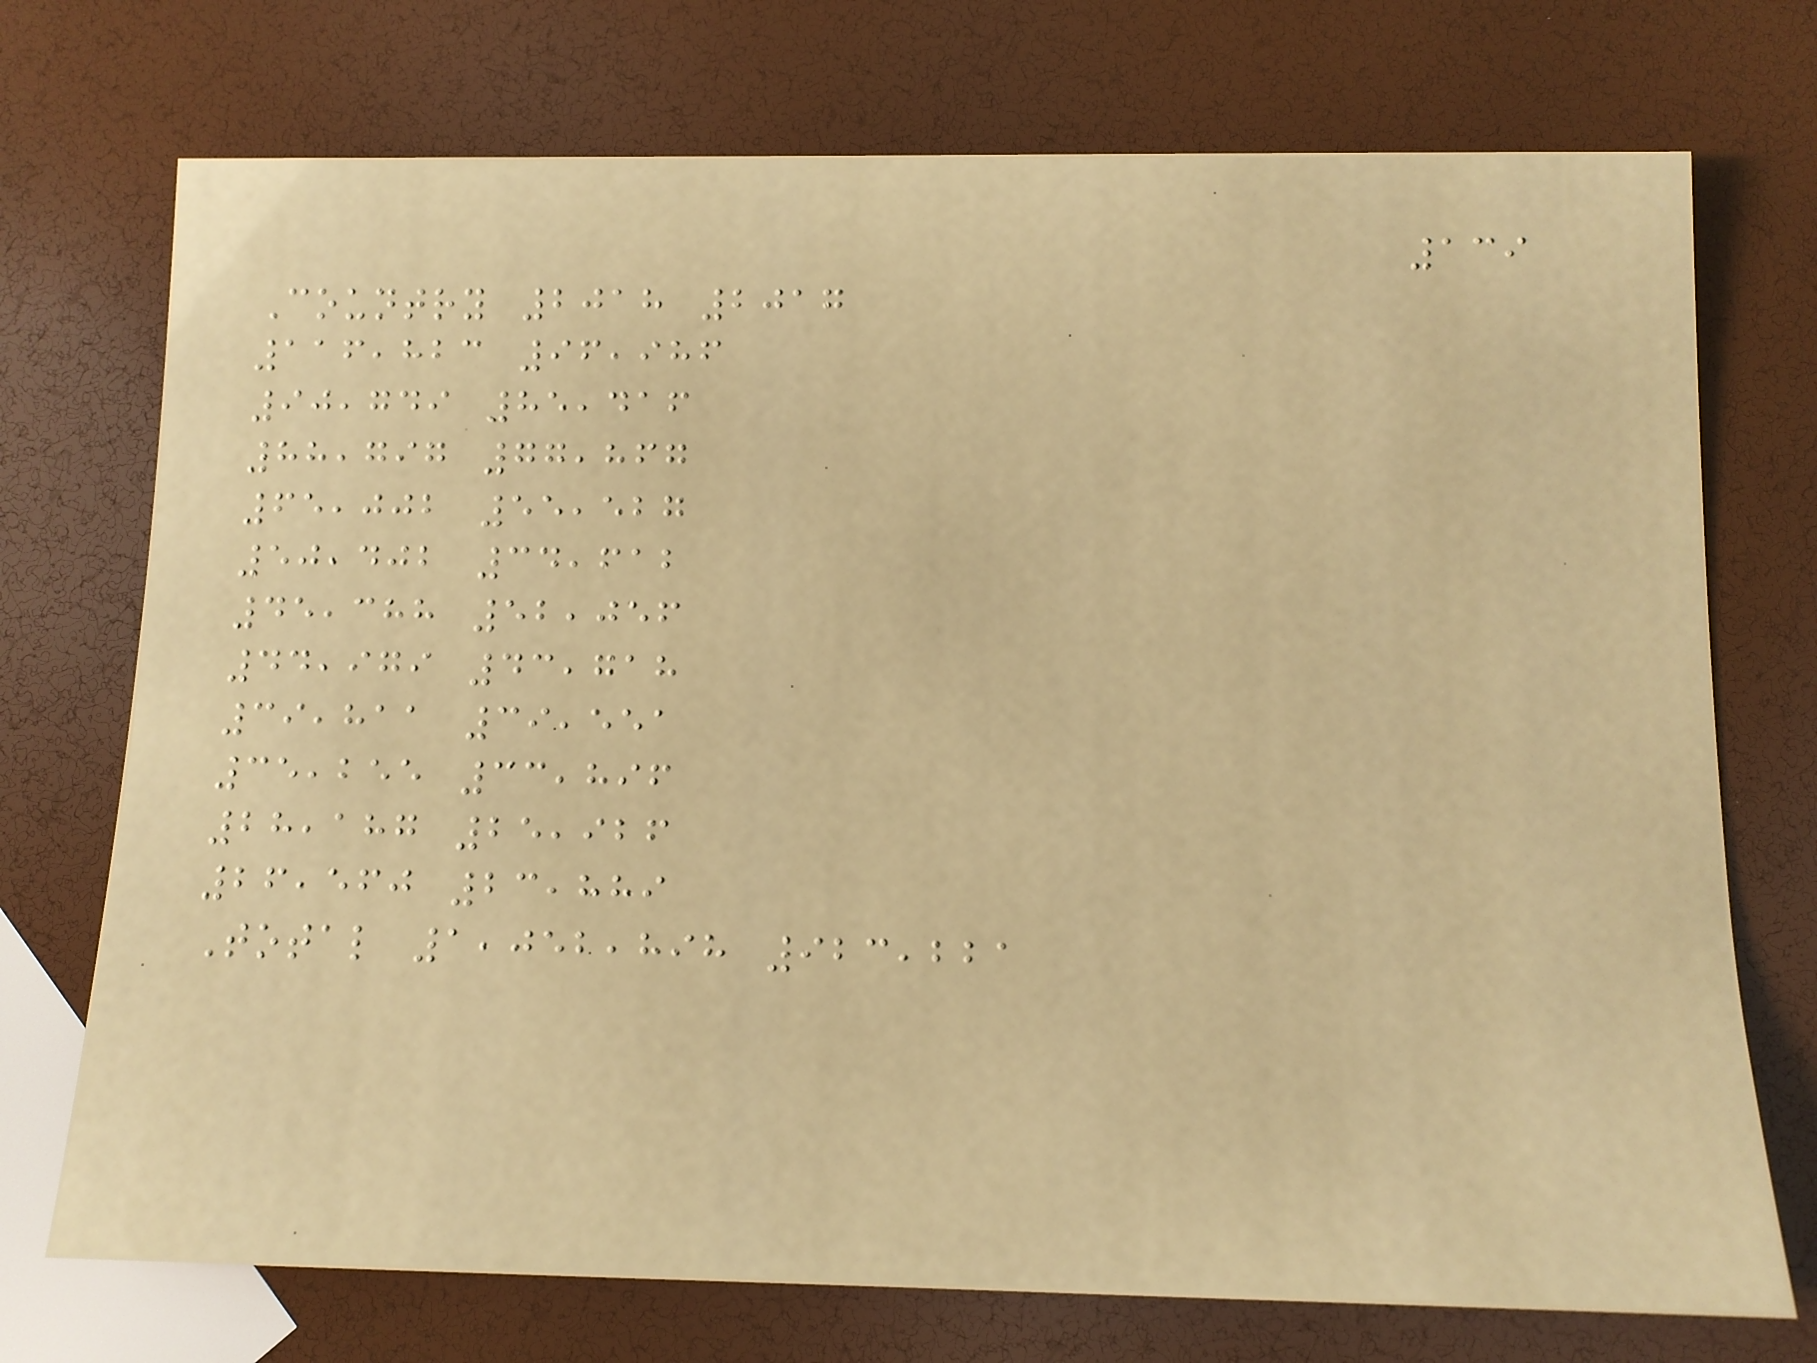139
Country 2018 2017
116,823 96,986
90,749 85,416
88,797 77,867
65,002 55,527
50,402 34,612
45,388 52,056
44,979 43,718
39,811 39,551
35,255 33,896
28,187 25,926
26,560 23,889
Total 1,052,898 923,221
